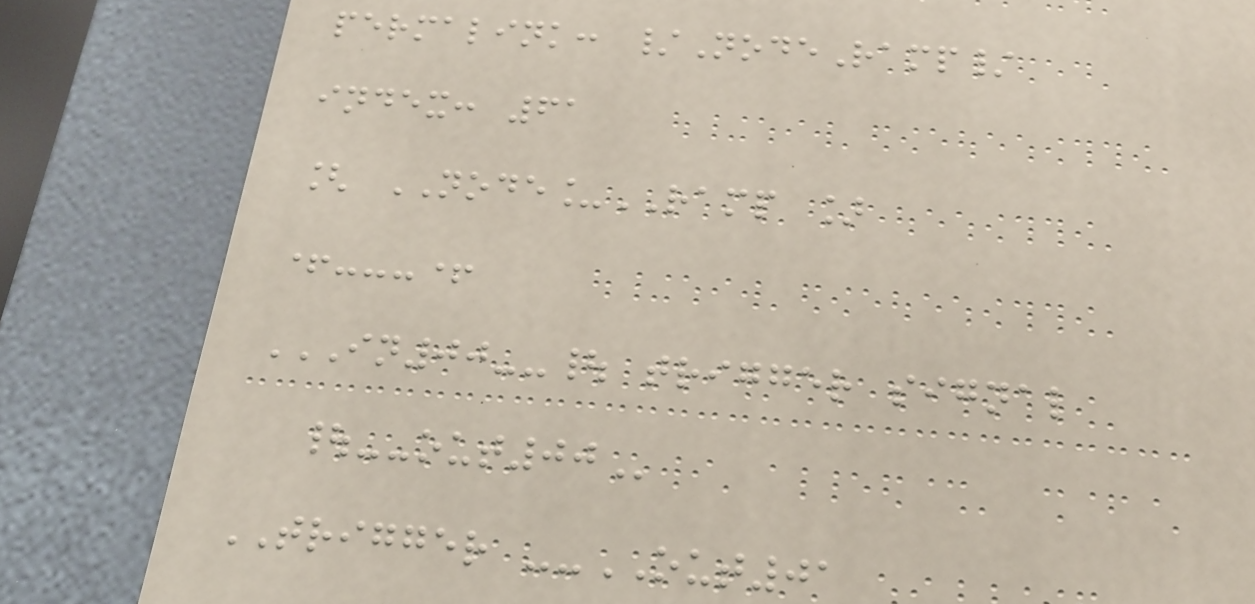permalink: /NodeRamp/
index: 61
[ NODE_RAMP ]
+---+
IN00--| TRIGGER SIGNAL
|--OUT00
TRIGGER --OUT01
